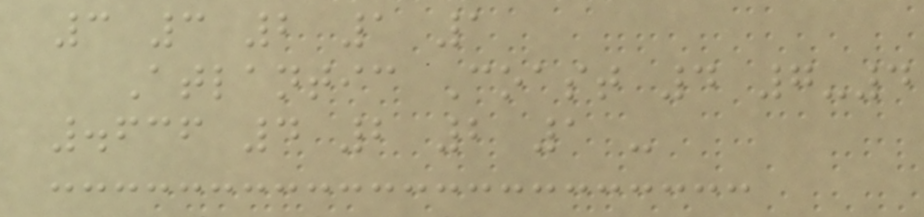3 3 2 1 1
Atlantic Coast 4 7-4
.636 4 2 2 1 -
